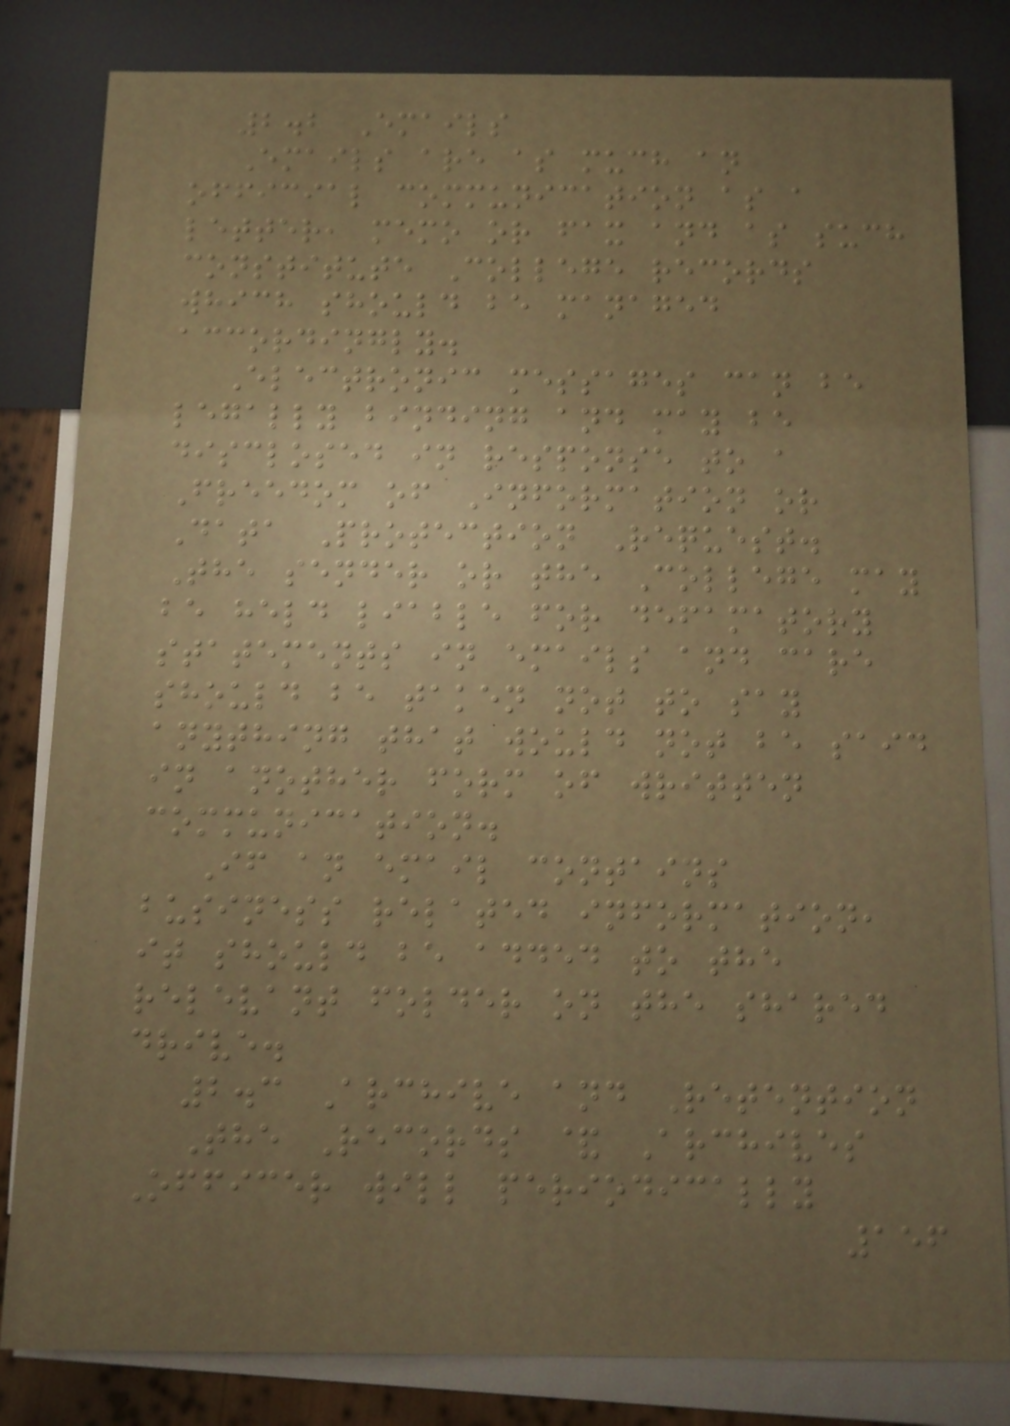2.2 Emails
Emails are as much an
official communication as a
letter, memo or fax and as such
constitute College records
which should be managed
accordingly.
Electronic messages can be
legally binding and may be
disclosed in response to a
Freedom of Information or
Data Protection Request.
The sender or the College may
be held liable for defamatory
statements in emails and care
should be taken not to say
anything that would not be said
in another form of written
communication.
If an email contains
business related information,
it should be added to the
relevant folder on the shared
drive.
2.3 Archive and Retention
The Records & Archives
Officer will periodically
156
